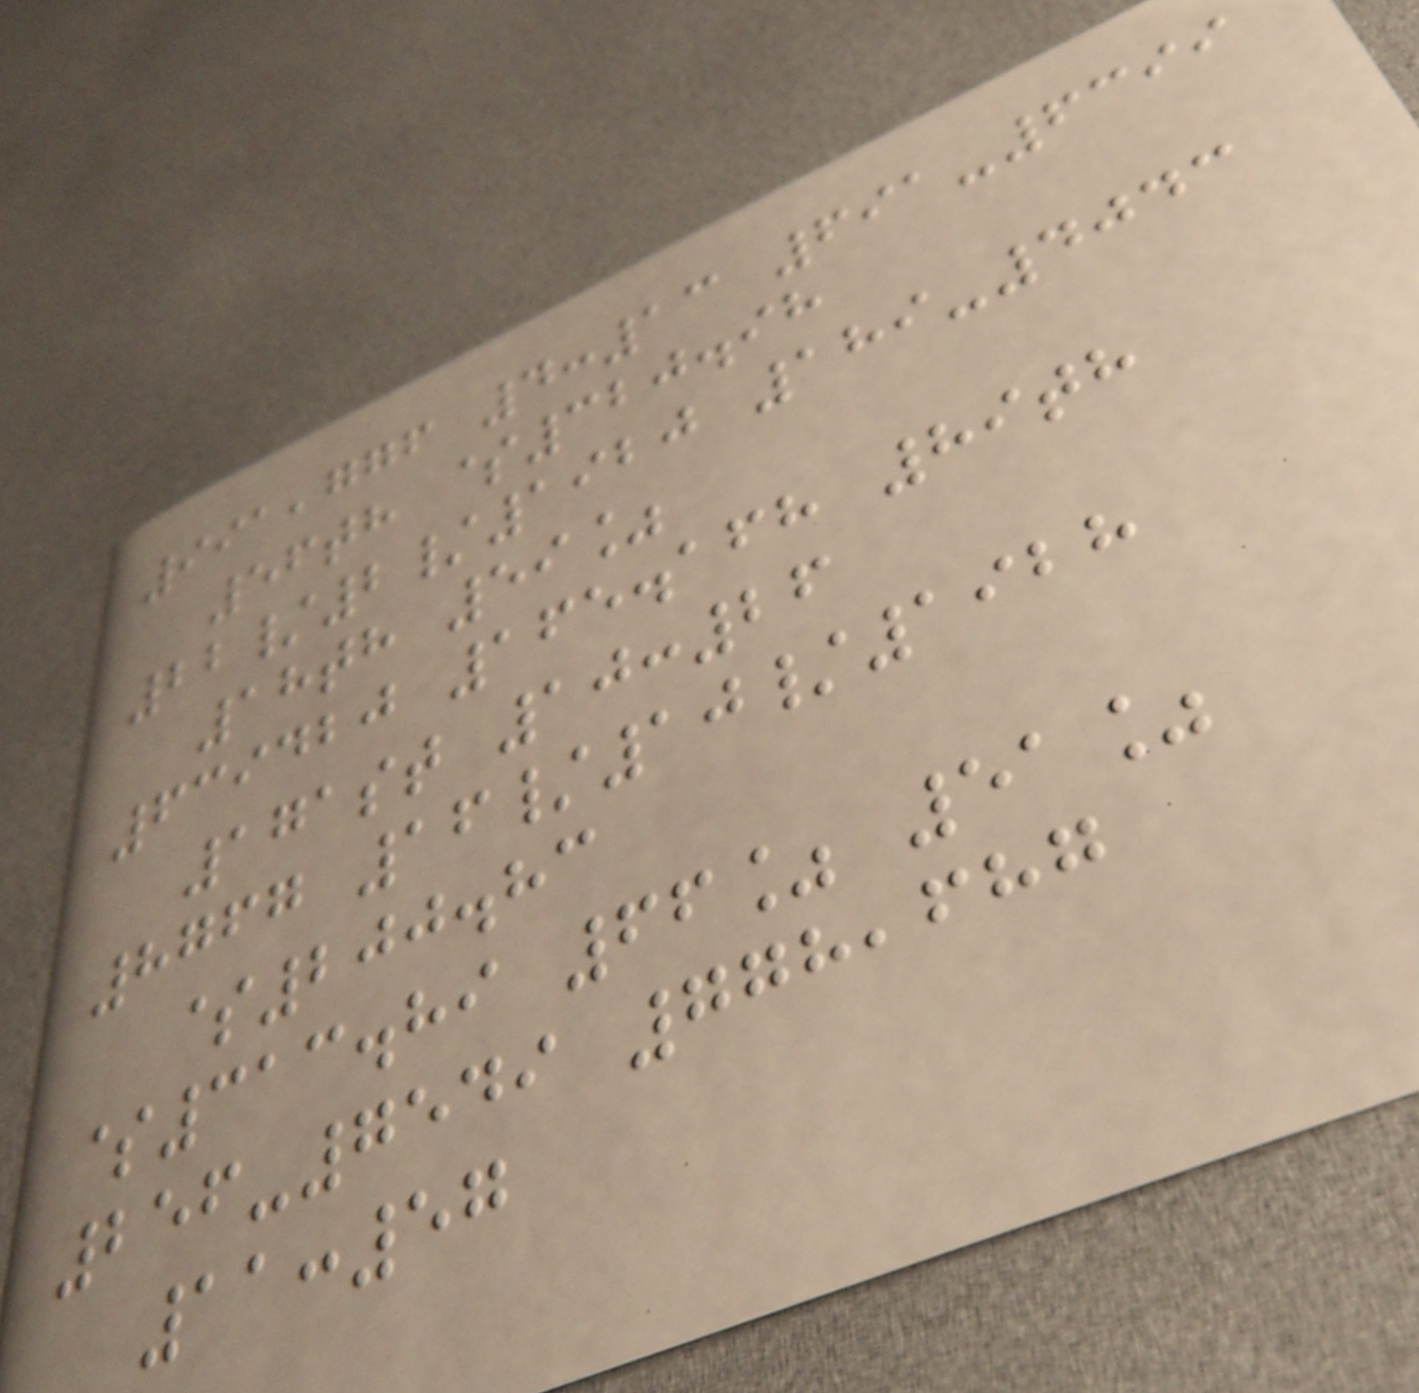991,776 4:13 691-6399
56th $320.98
22/2/1920 189-4043
18th 59%
639420 165.168 89th
171st 10:26
8767 16/10/1928
$200.83
$313.89 66% 51%
256-7549 778,687
11:57
